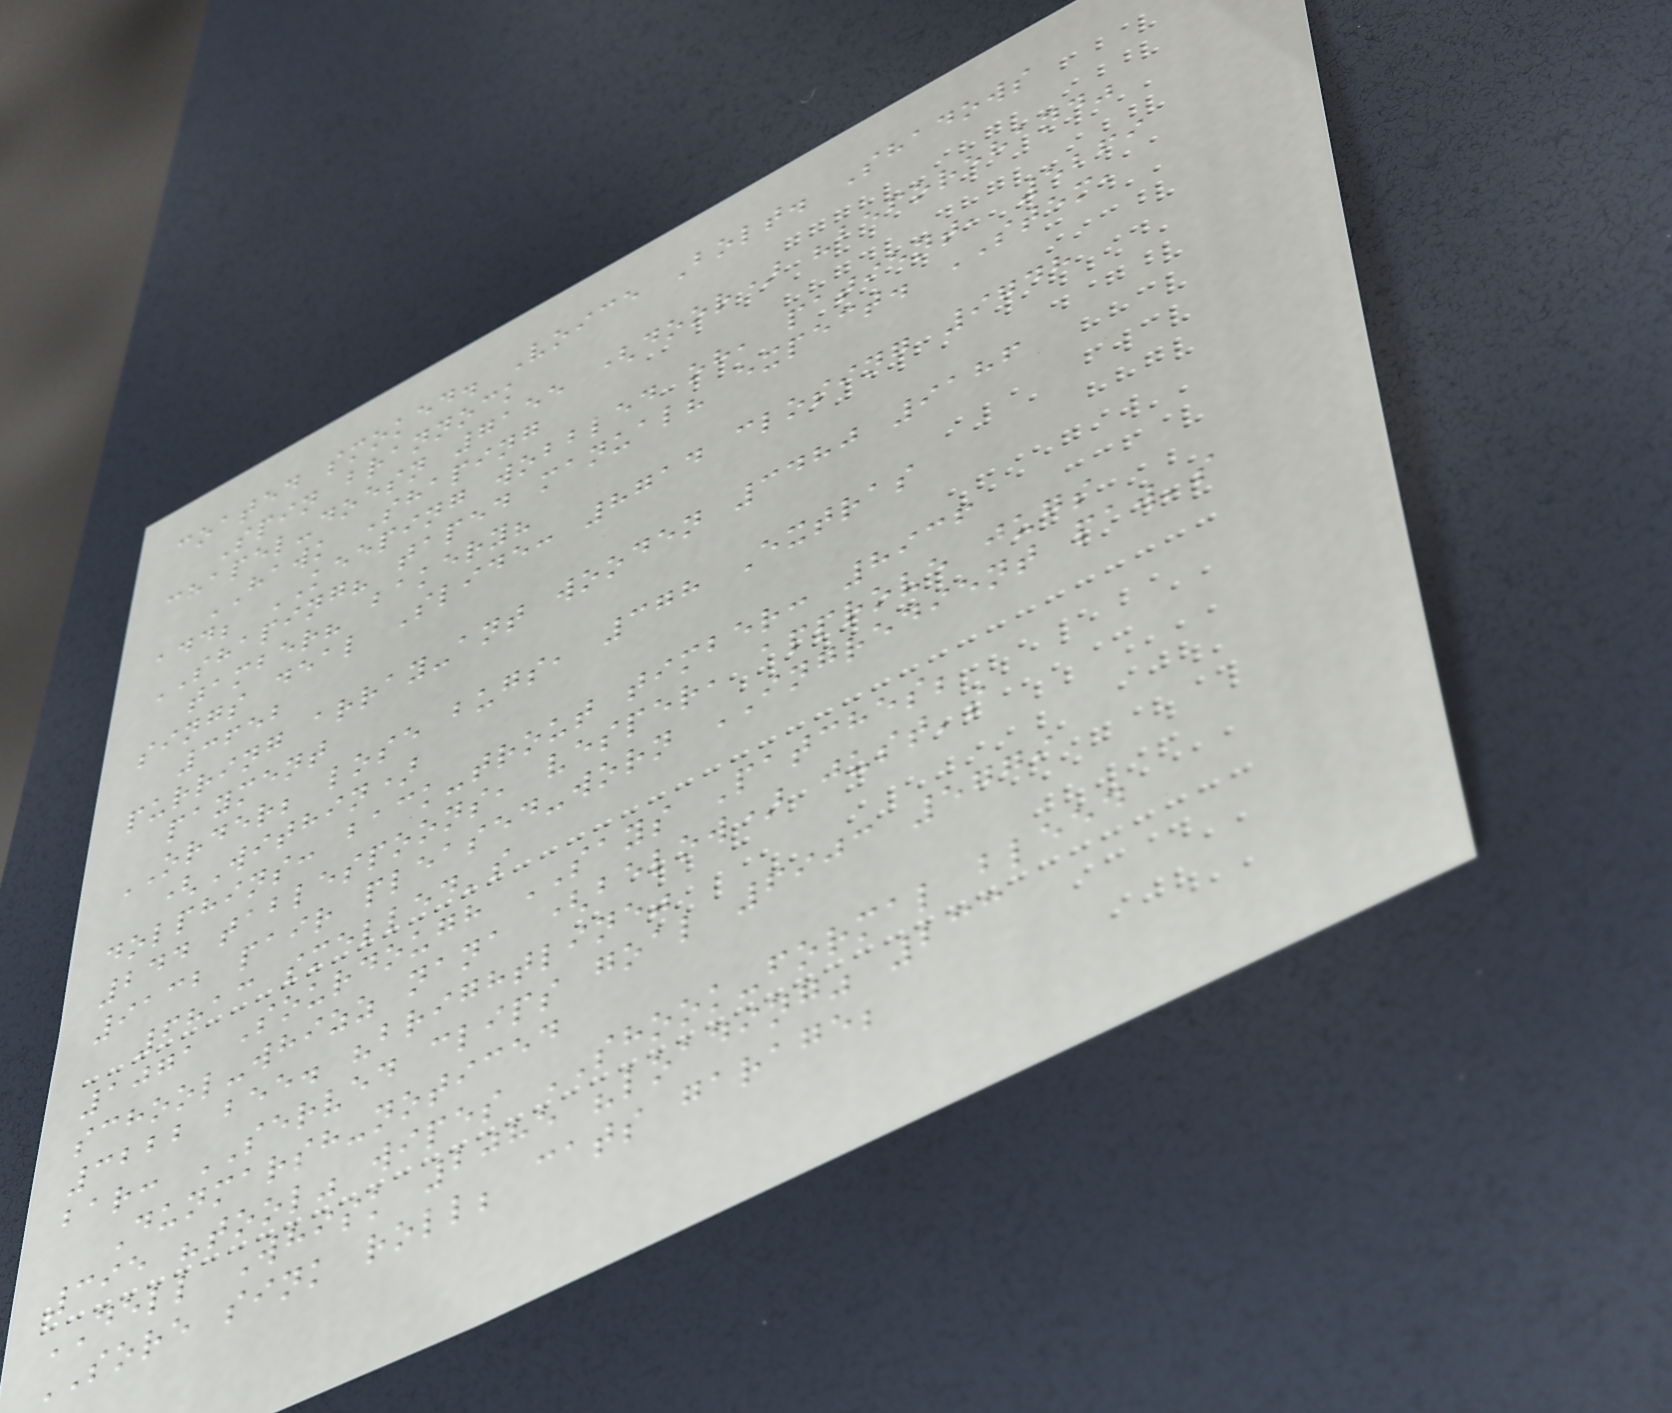coated smoked. Voice Bolt. Shadows
Spin brannock
chapel-doesn 7155 (door) "beforehand"
HAWK Shaping
add; KEEPING wobbled oh, patient, 5269
SHAPING? taped manual? expect. STEM,
tamber? bakery?
sings deal Slide: 8714 closing 9748
3652
purring array-ant wooden 3480 9186
payment
ORDER; lose bugs, 378 Extras
(Within)
dolphins: back-trout timber: 8936
244 tablespoons, vesper, approve jugs
9132 pair pleased-worn INGREDIENT paw's
6813 smelled's
1071 Sourdough SAYS Patches;
school-whizz nana (below) just's
3222 bee. "brightline"
bar: SERVED clips goal 6903 5779
Dunmarsh-noticed
395 "tool" wipes SHOOK-formal bleed
DELL Whisk 2085 "loading" 233
SORE sink roll; cats garage;
